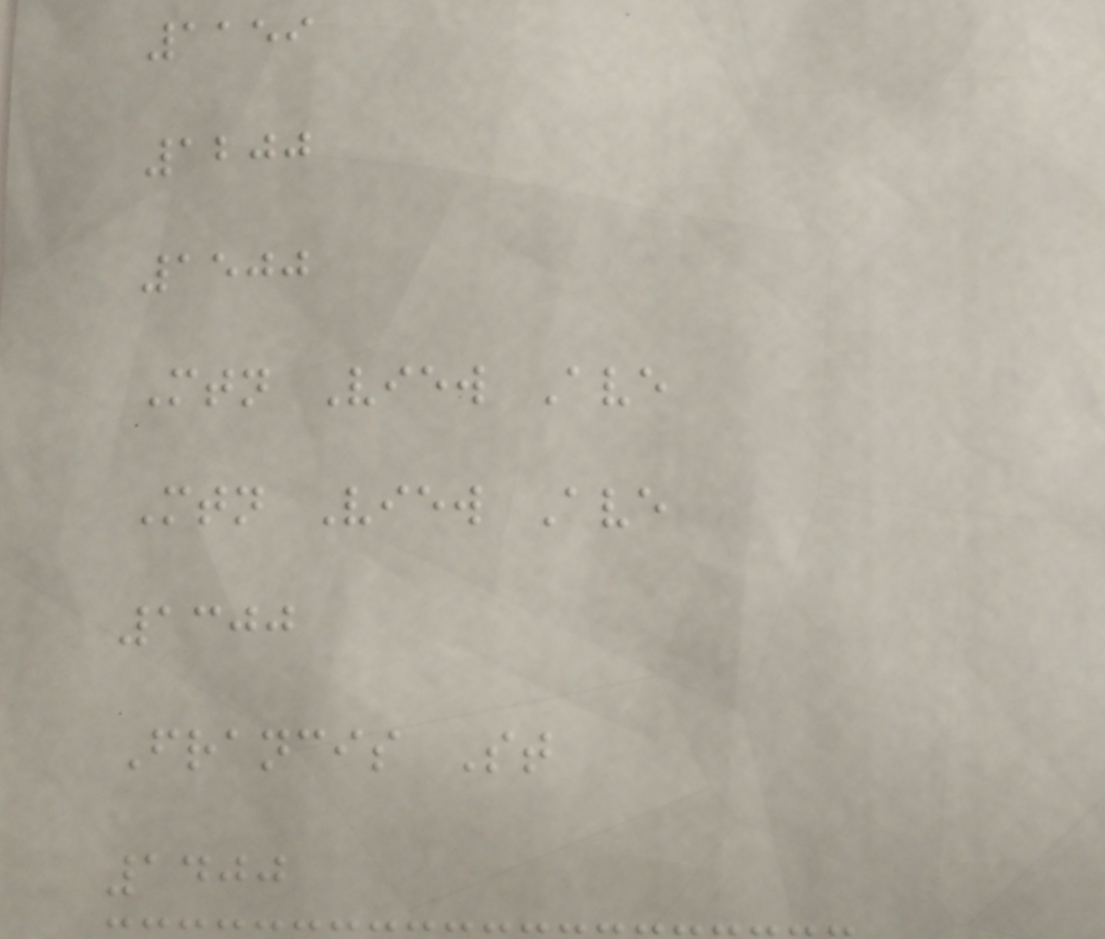1159
1200
1500
Mtn View Ave
Mtn View Ave
1300
Francis St
1400
